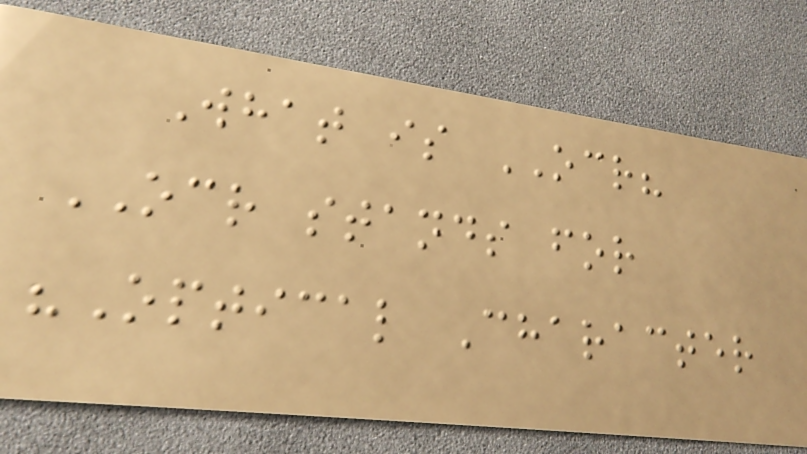What is OCR?
OCR stands for
"Optical Character
